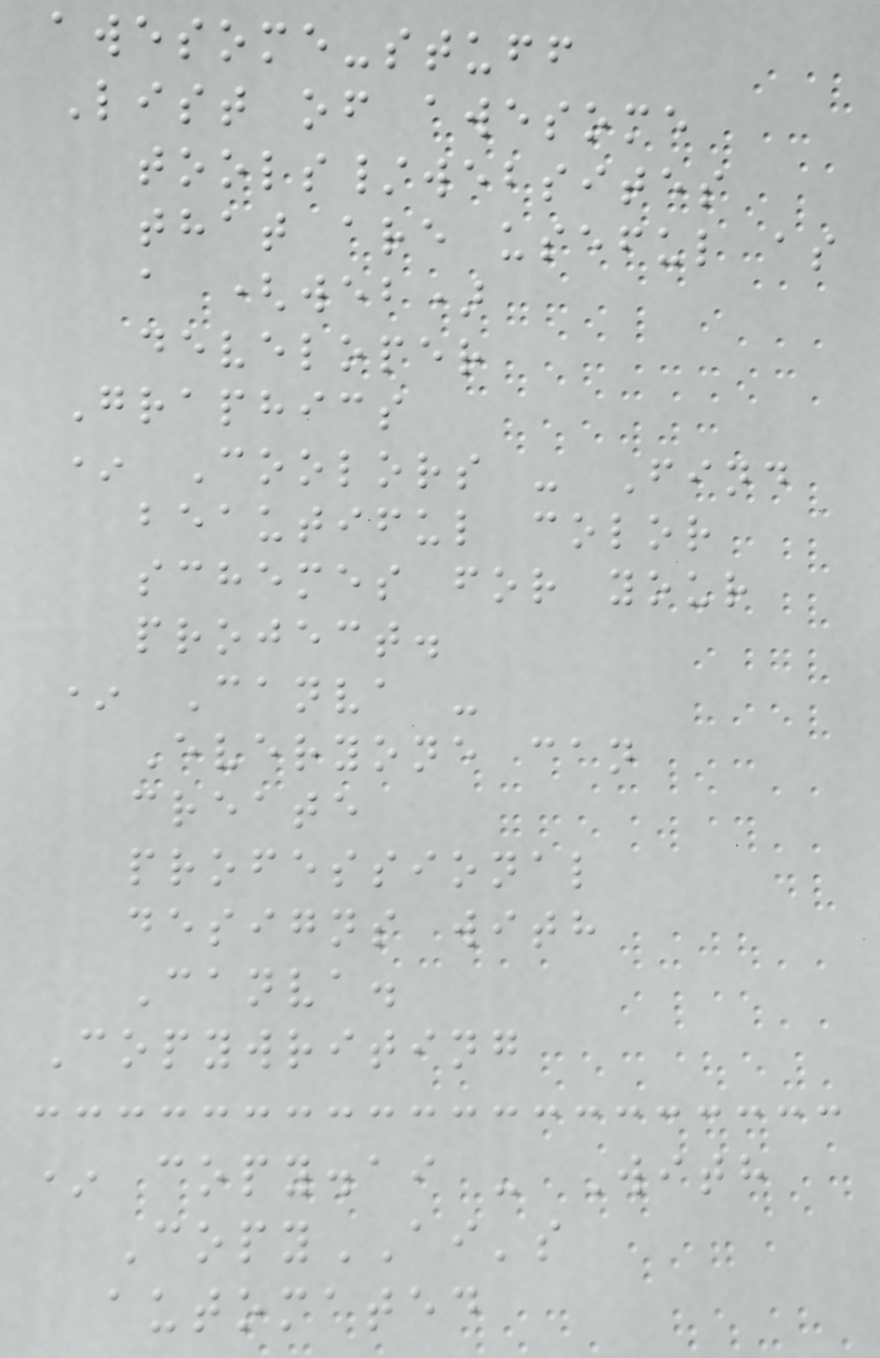awesome-stuff
List of awesome
tools/websites
that are useful as
a (web)
developer
Graphics
* Coolors - Find
beautiful color
schemes for your
project.
* Canva -
Everyone can
create
professional
designs with
Canva.
Copywriting
* copy.ai - With
CopyAI's
automated
